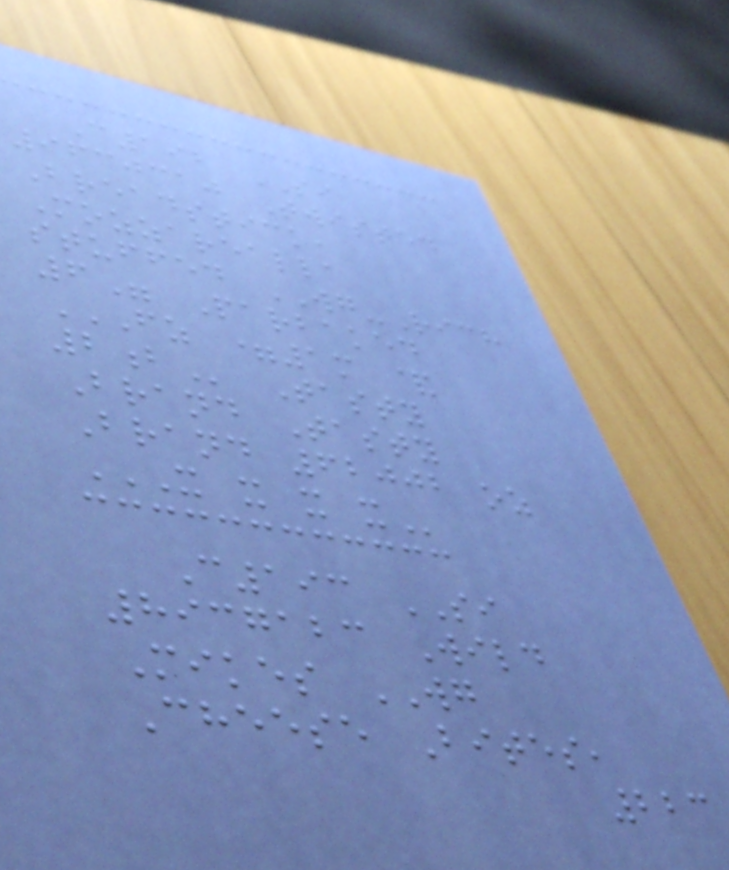C192 SI
9630310 Twisted
Breadstick,
Mozzarealla
stuffed WG-Rich
6" Parbaked
FZ =1M &
2B Tasty
Brand Tasty
Brand 62002 oz
X X X X
C193 SI
8937123 Wild
Mikes WG
Cheese Bites,
223
